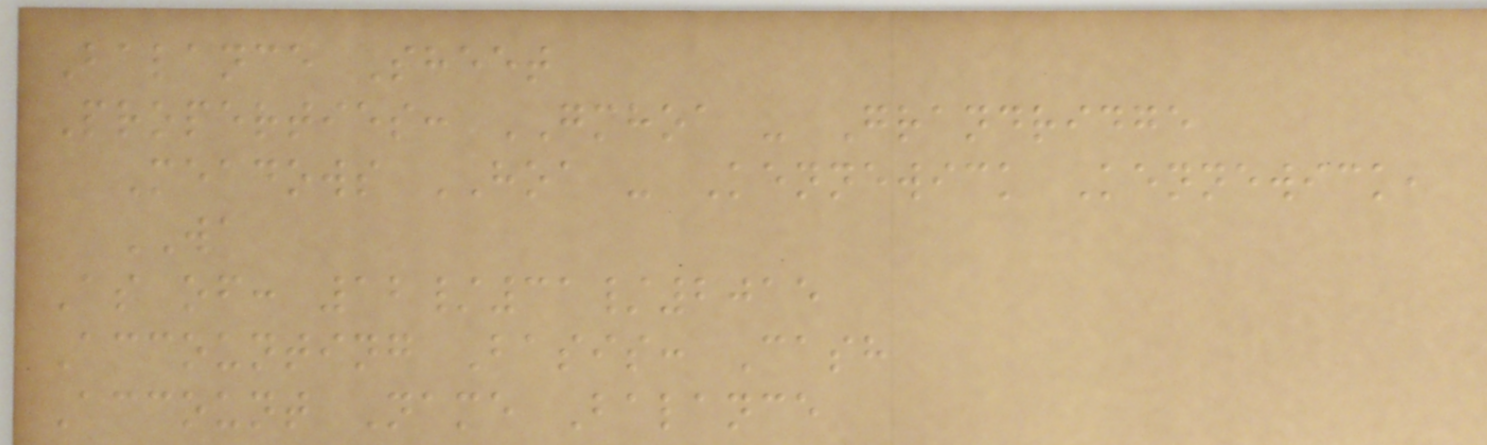Balance Sheet
Properties: GMHOA - Grandridge
Meadows HOA - Kennewick Kennewick,
WA
As of: 12/31/2015
Accounting Basis: Cash
Account Name Balance
